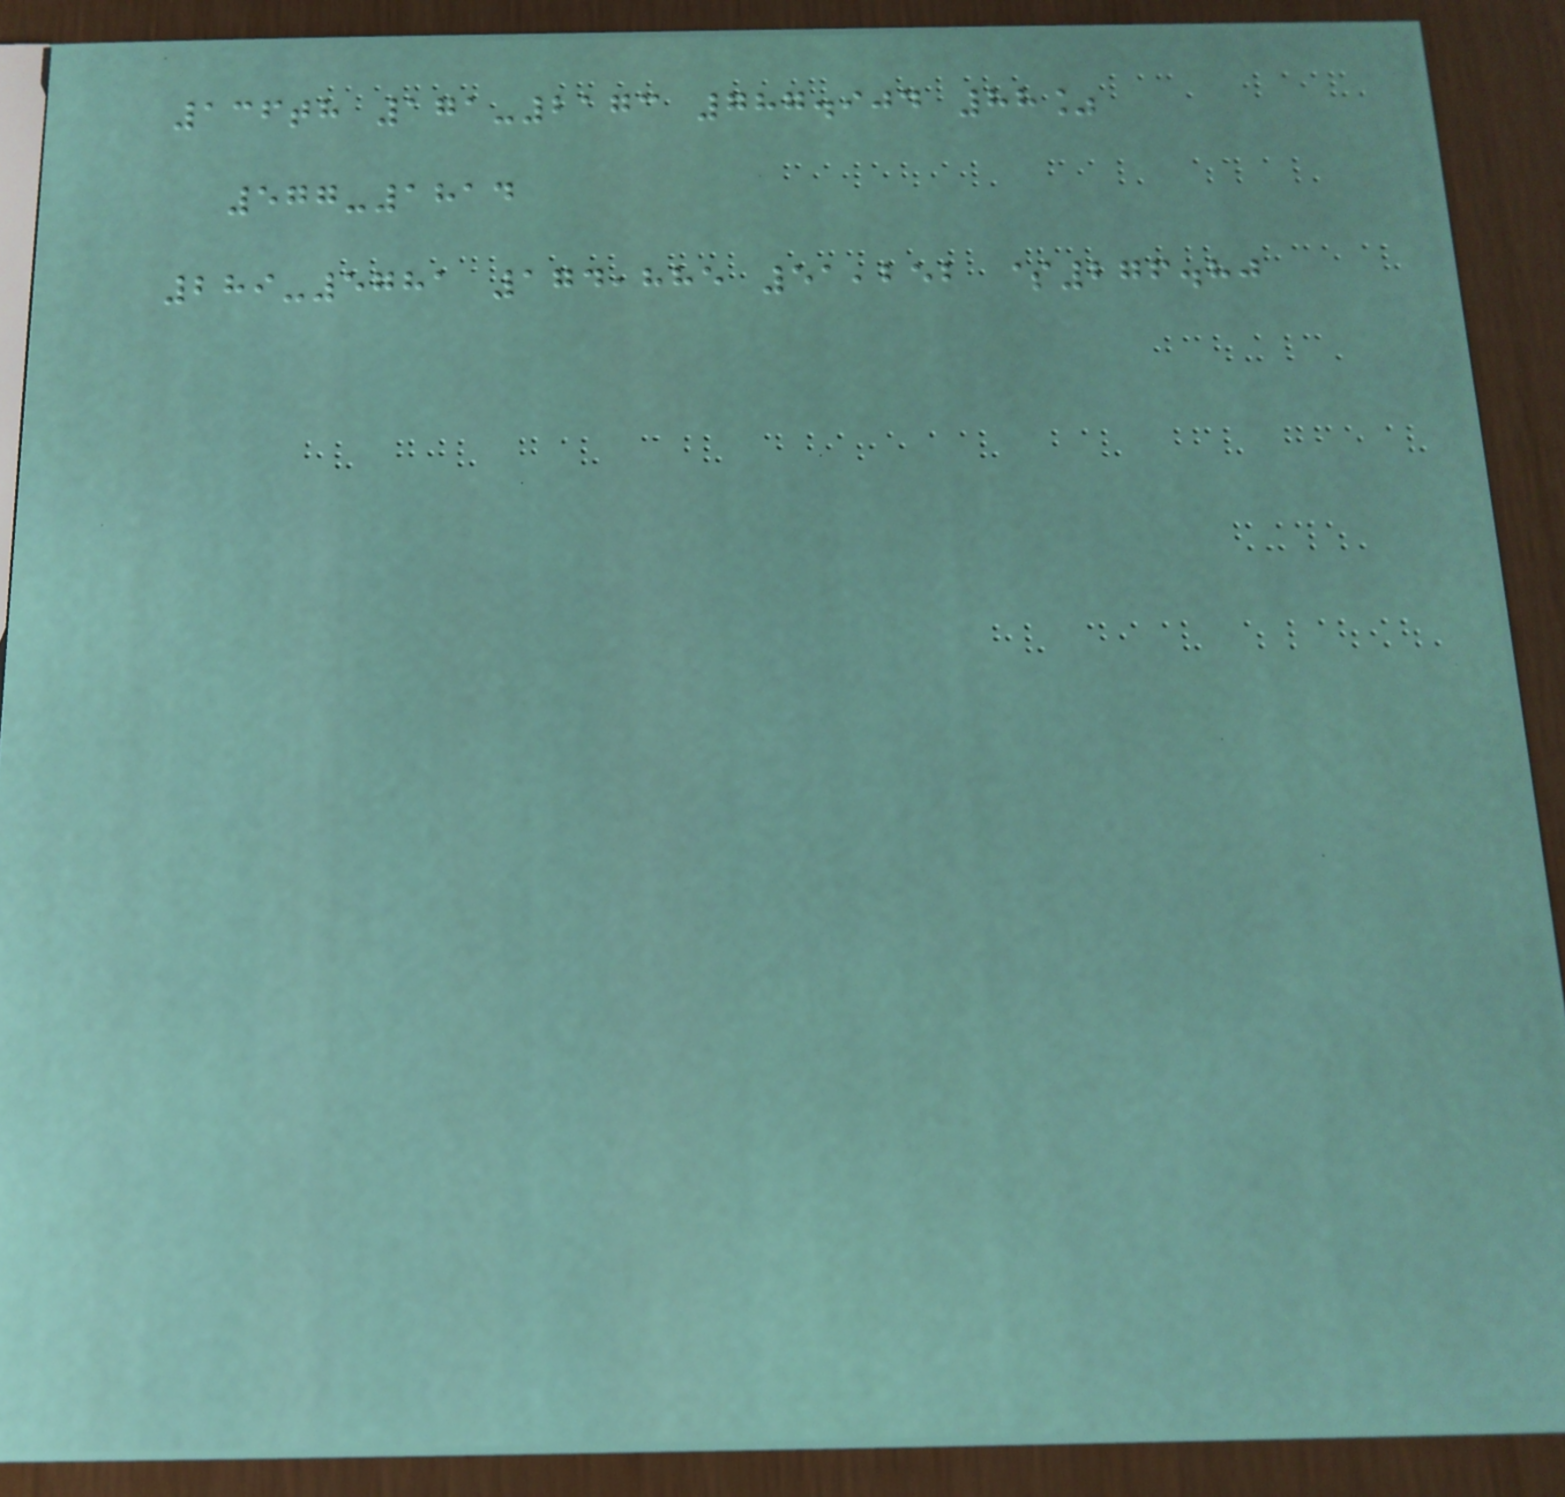136th 171-2173 787.904 88%
577-1814
289-5781 174,885 51,252 $276.80
